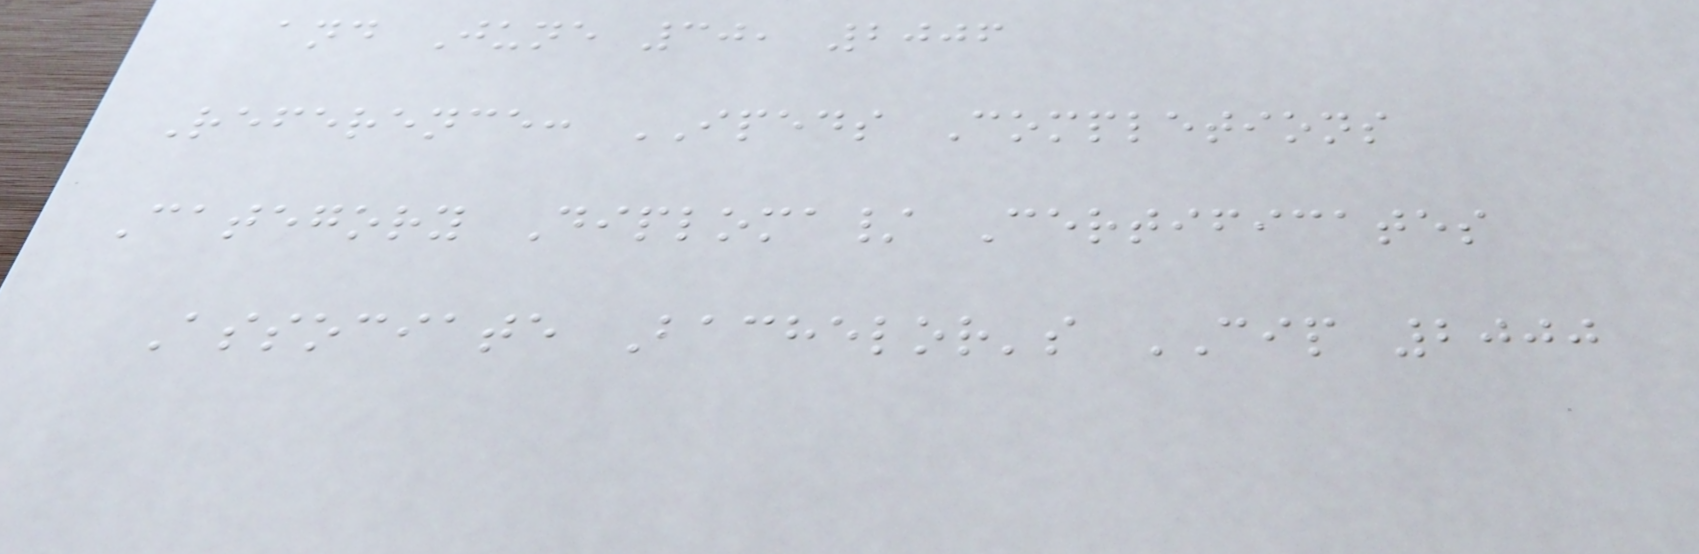and June 30, 2006
Reference: IPEDS Completions
Category Diploma/ Certificates
Associate Bachelor's CIP 2000
